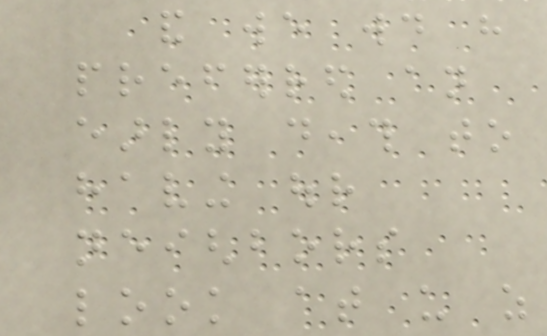and we would have
preferred an
early death to
having our
neighbors
look at us as
